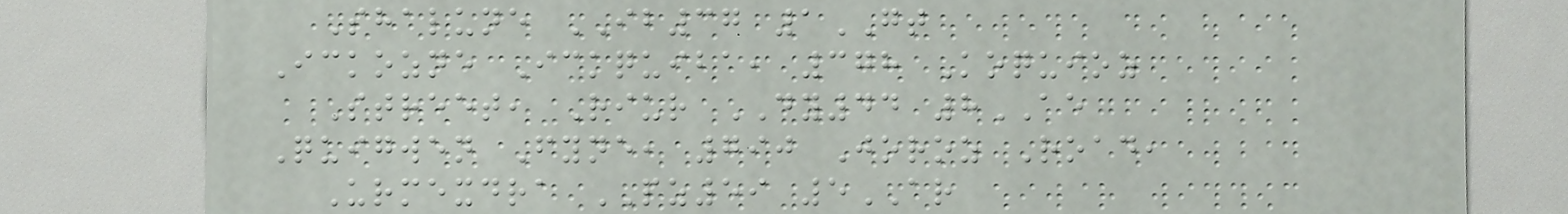Shalune IB37 1GT
Ickozne Ickquiba, 378 Koquioz
Street, Riur DY44 8AE
Quigwen Fyne, 790 Joroz Road,
Urmexdra PZ59 5AR
